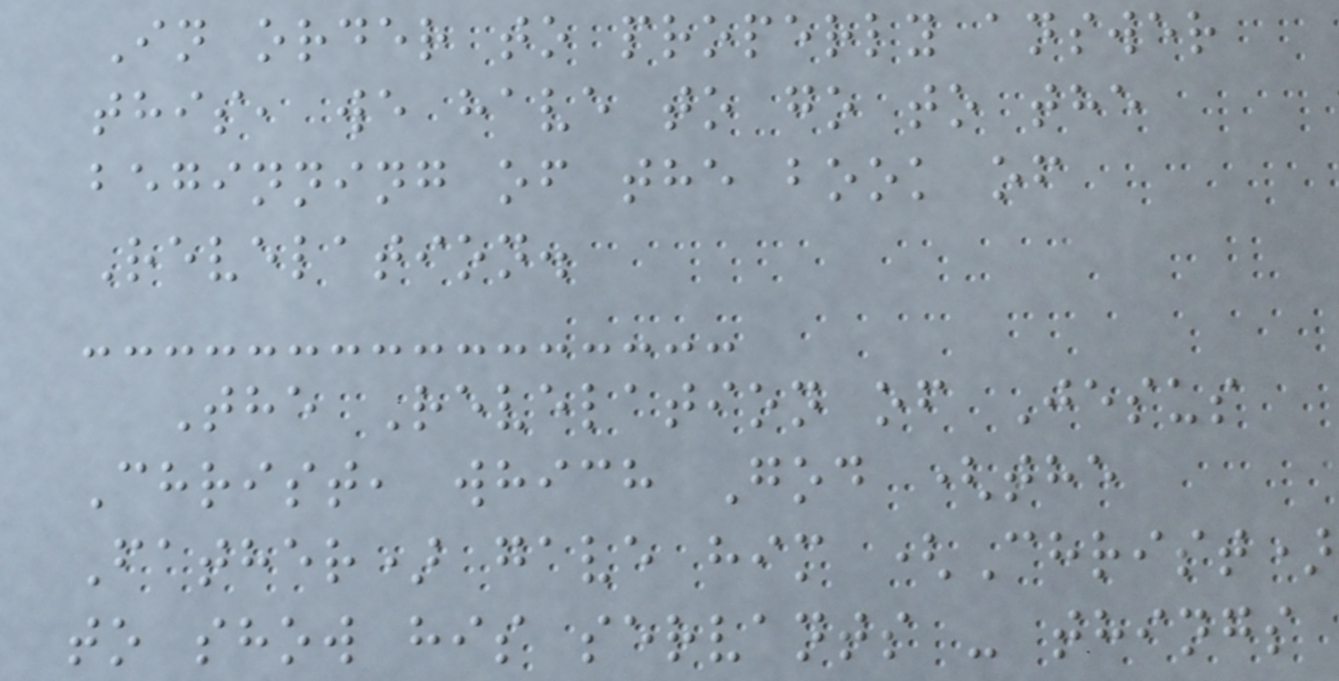In order to properly answer
this, we have to go to the
beginning of the book of
Revelation.
The Revelation of Jesus
Christ, which God (the
Father) gave him (Christ)
to show his servants - things
